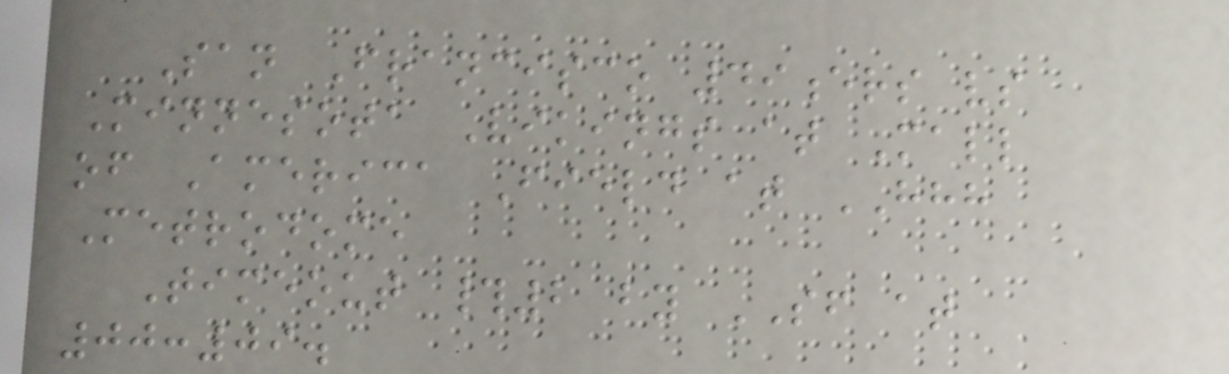San Francisco 49ers vs
Minnesota Vikings at Mall
of America Field at HHH
Metrodome
Timeout #2 by SF at
00:09.
